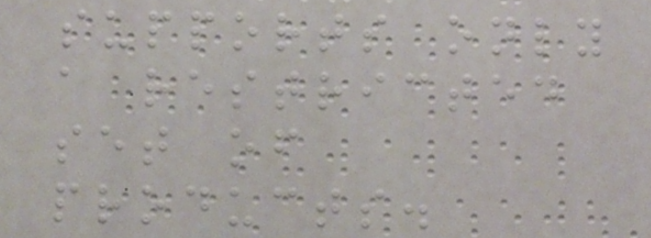supports only
a restricted
set of
products.
